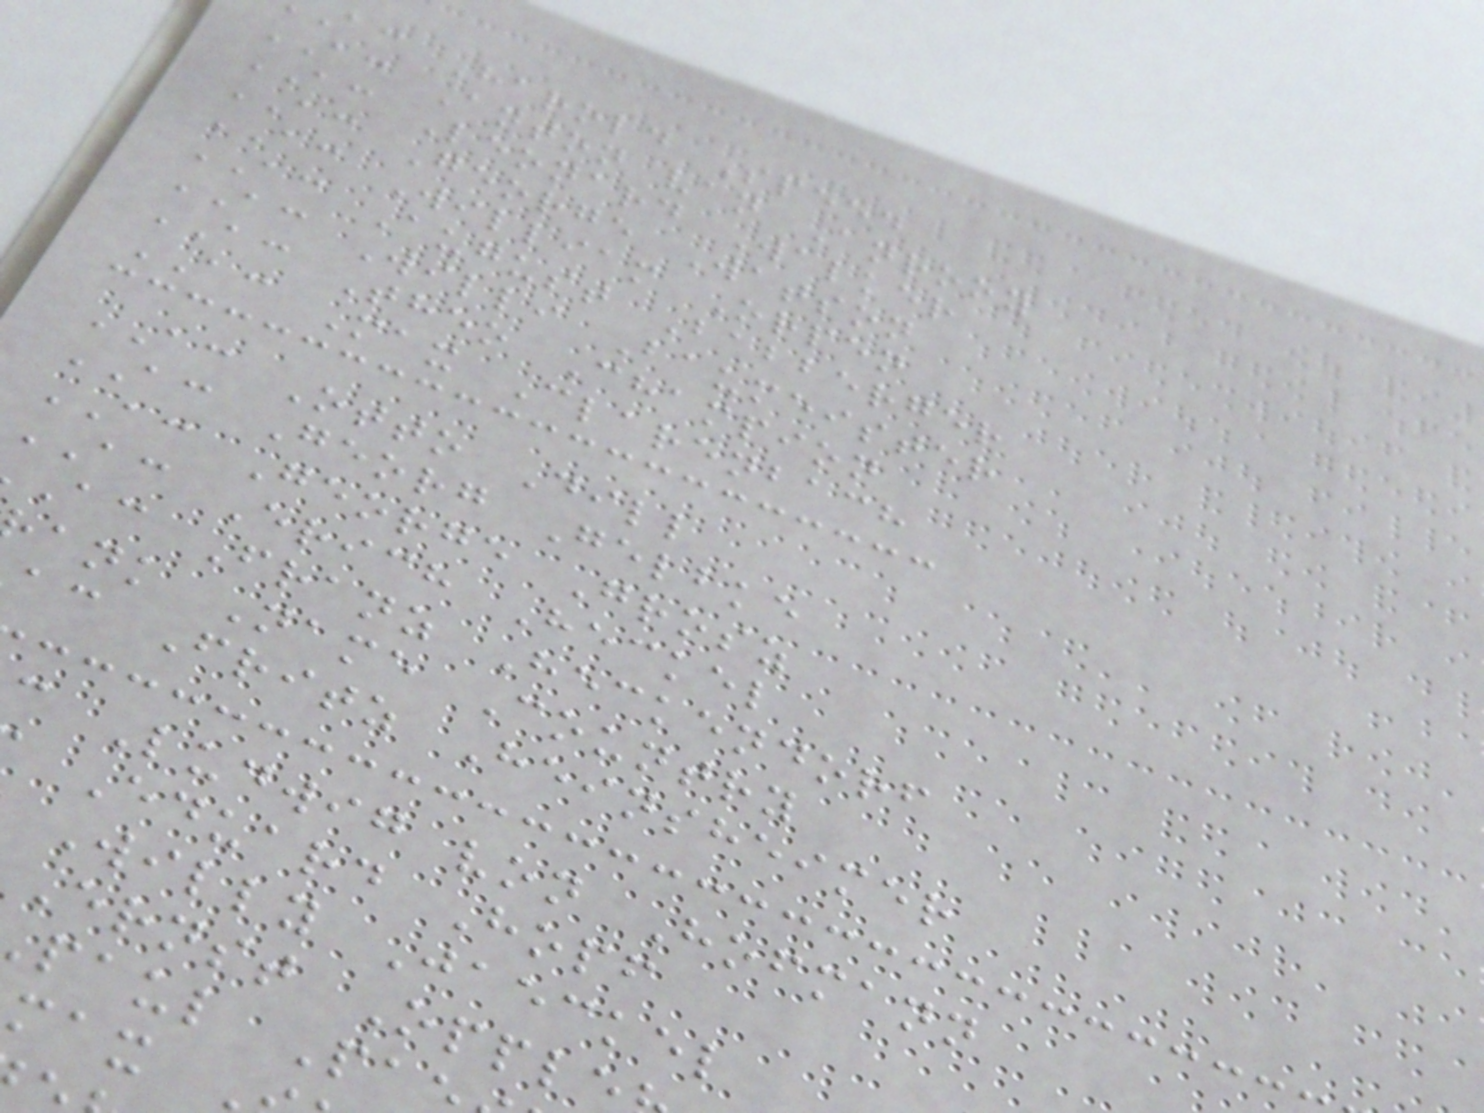ac Harold Speed
AC Anton van Anrooy
AC Leonard Walker
AC George Watson
AC William Orpen
AC August Babberger
AC Willi Baumeister
AC Theo Champion
AC Max Clarenbach
AC Otto Dill
AC Georg Gelbke
AC George Grosz
AC Erich Heckel
ac Franz Heckendorf
ank Name Country
ac Fritz Heinsheimer
c Ludwig von Hofmann
Eduard Hopf
Willy Jaeckel
Ernst Opple
paul Pa
